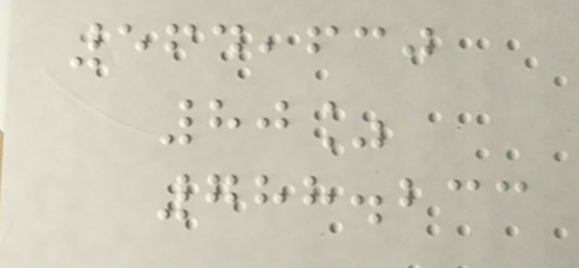564,630
80%
788.233
